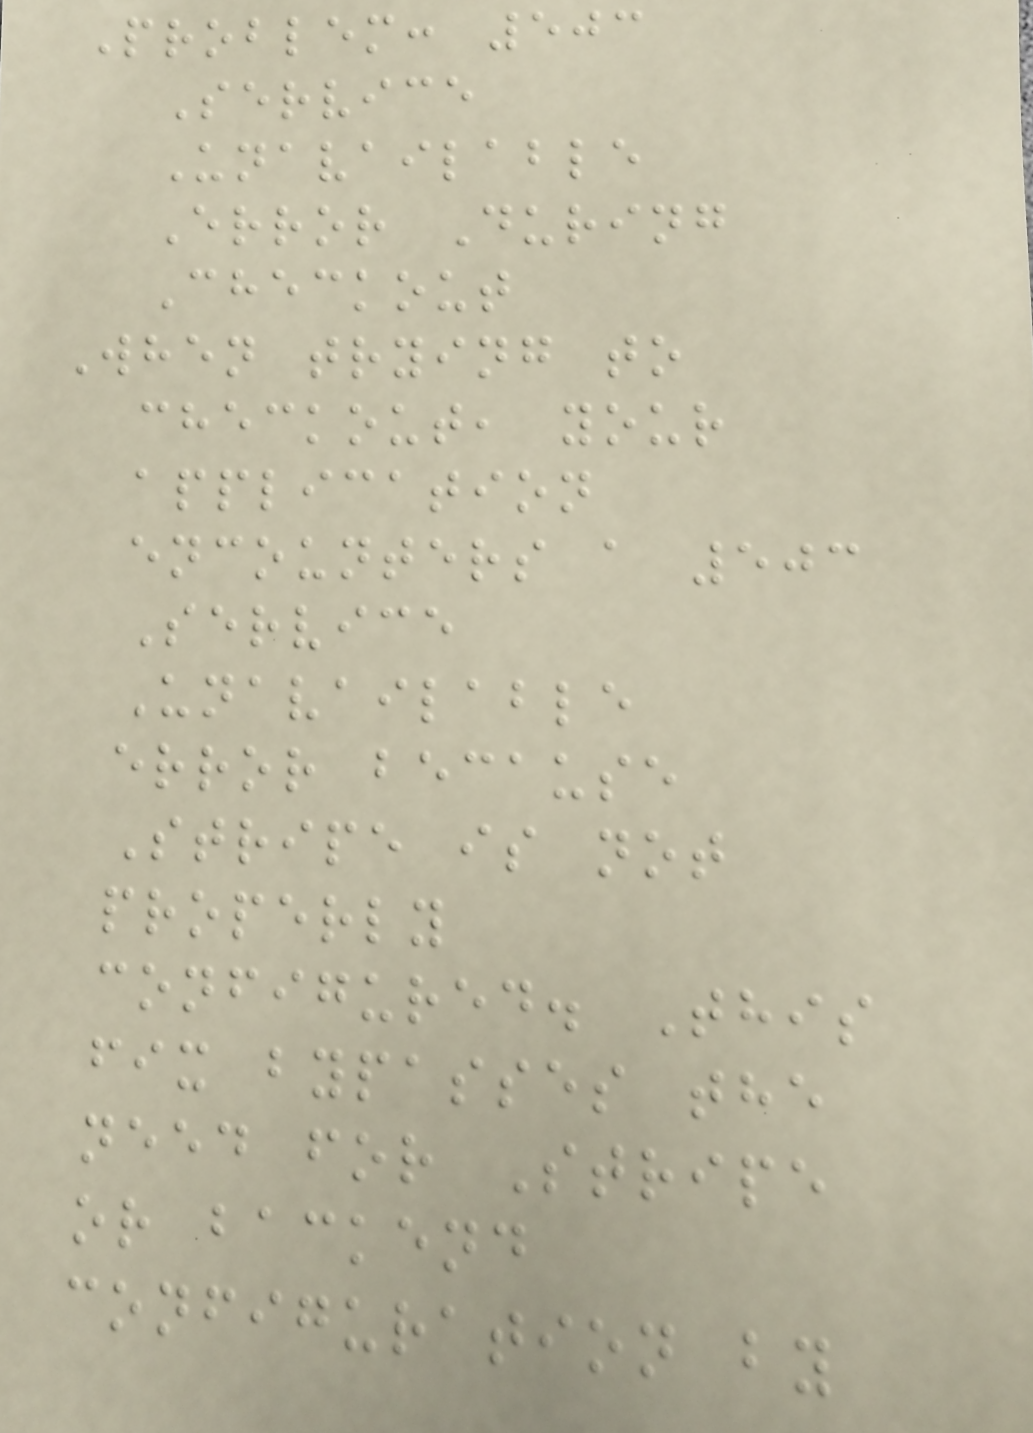Problem: 503
Service
Unavailable
Error During
Checkout
When trying to
checkout, your
application
encounters a 503
Service
Unavailable
error because
Stripe is not
properly
configured. This
fix bypasses the
need for Stripe
or backend
configuration by
